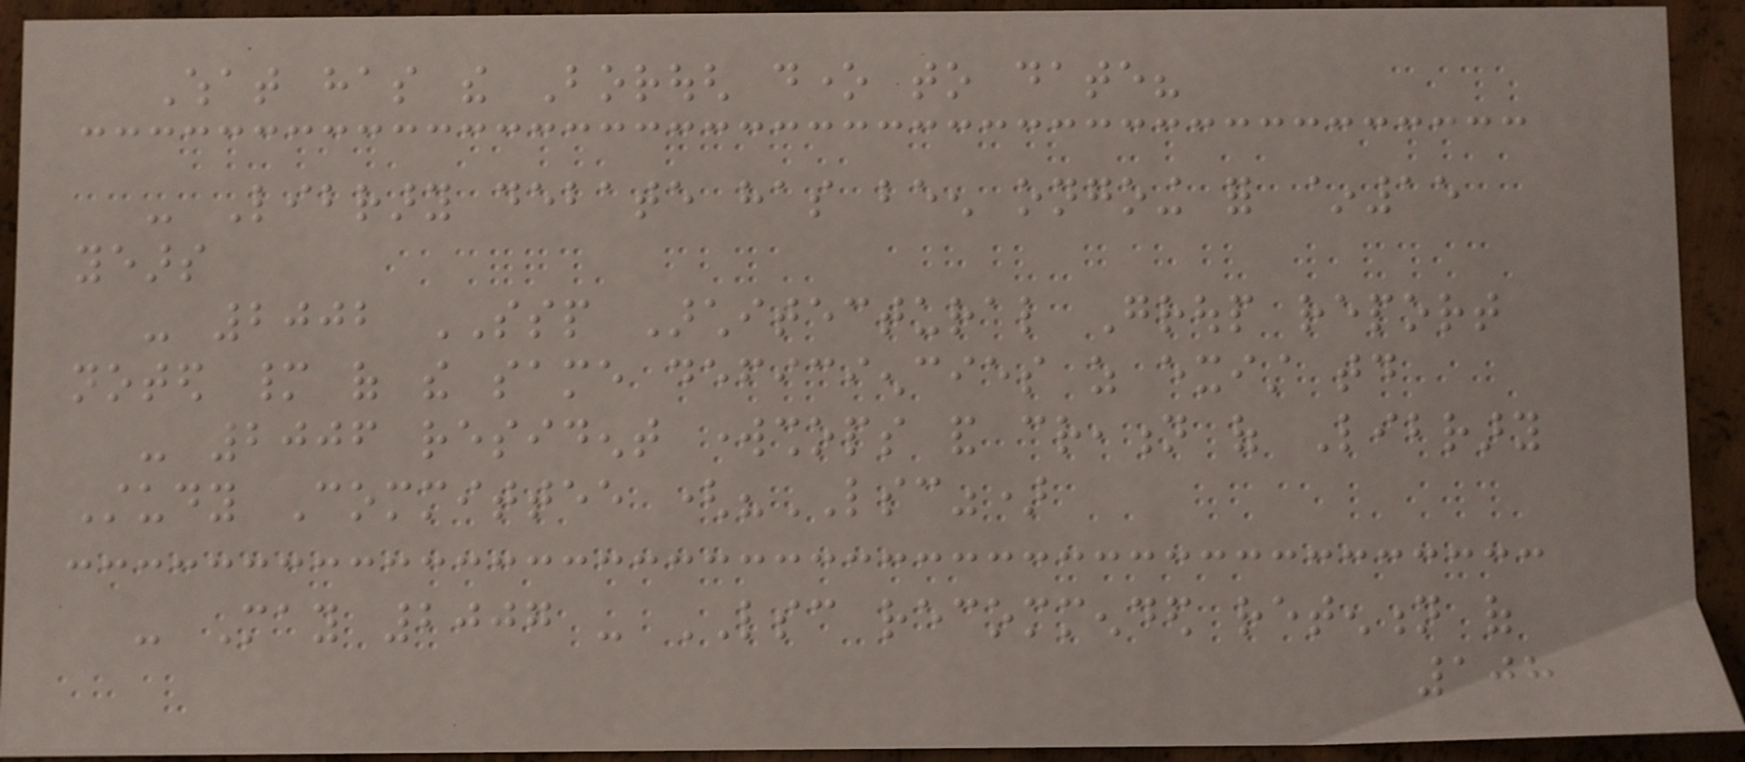What has the Borough done to date?
- Library debate has been ongoing for ~15
years
- 2002 SSP Architectural Group report
noted many of the same deficiencies as exist today
- 2006 resident workshops and creation of Library
Study Committee ("LSC")
- May 2007 - LSC recommended retention of
108
